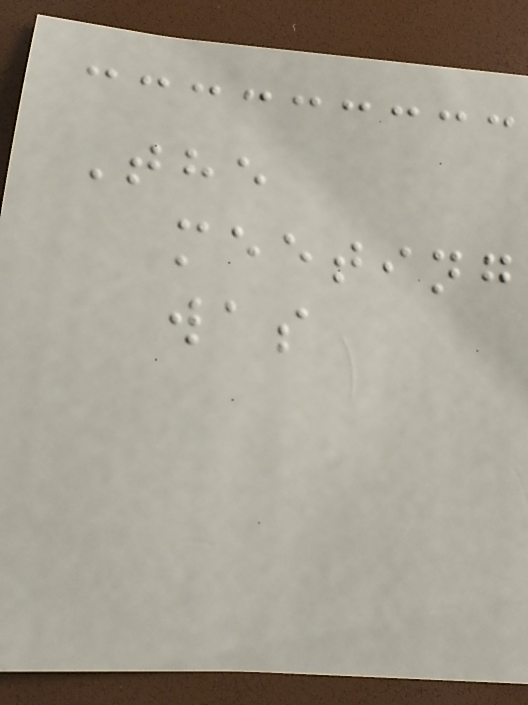The
meeting
was
